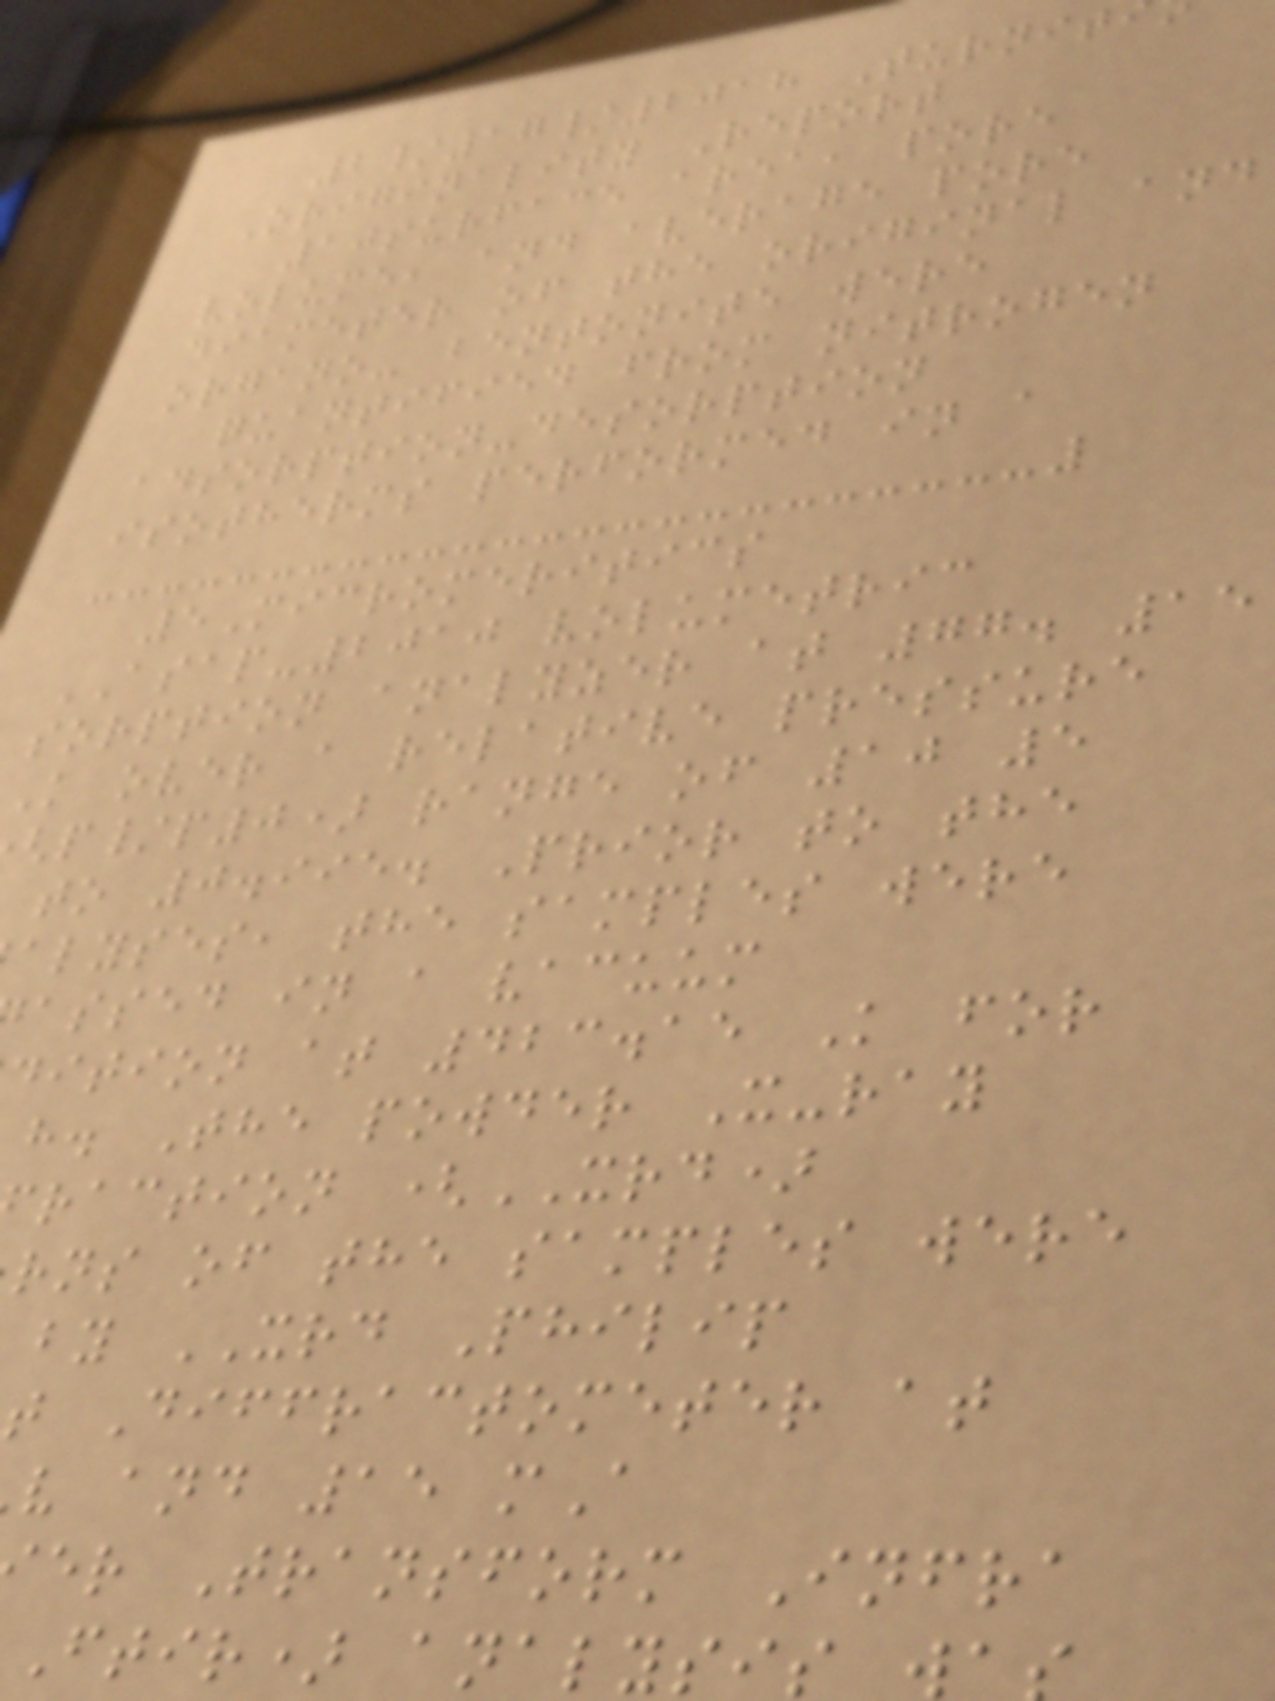2/17/2018 Turnit
Originality Report
10surface area, pore
volume, and average pore
diameter of the original and
organo- bentonite were
quantified from nitrogen
adsorption-desorption
isotherms performed in a
5Micromeritics
ASAP-2010 volumetric
sorption analyzer at 77. 15
K over a relative pressure
p/p0) range of 10 5
to 0.995. Prior to the
alyses, the samples were
assed in a vacuum
dition at 423.15 K for
h. The powder X-ray
raction (XRD)
rns of the samples were
by XRD Philip
t Diffractometer at
v and 15 mA
er Transform Infra
ftir) analysis
